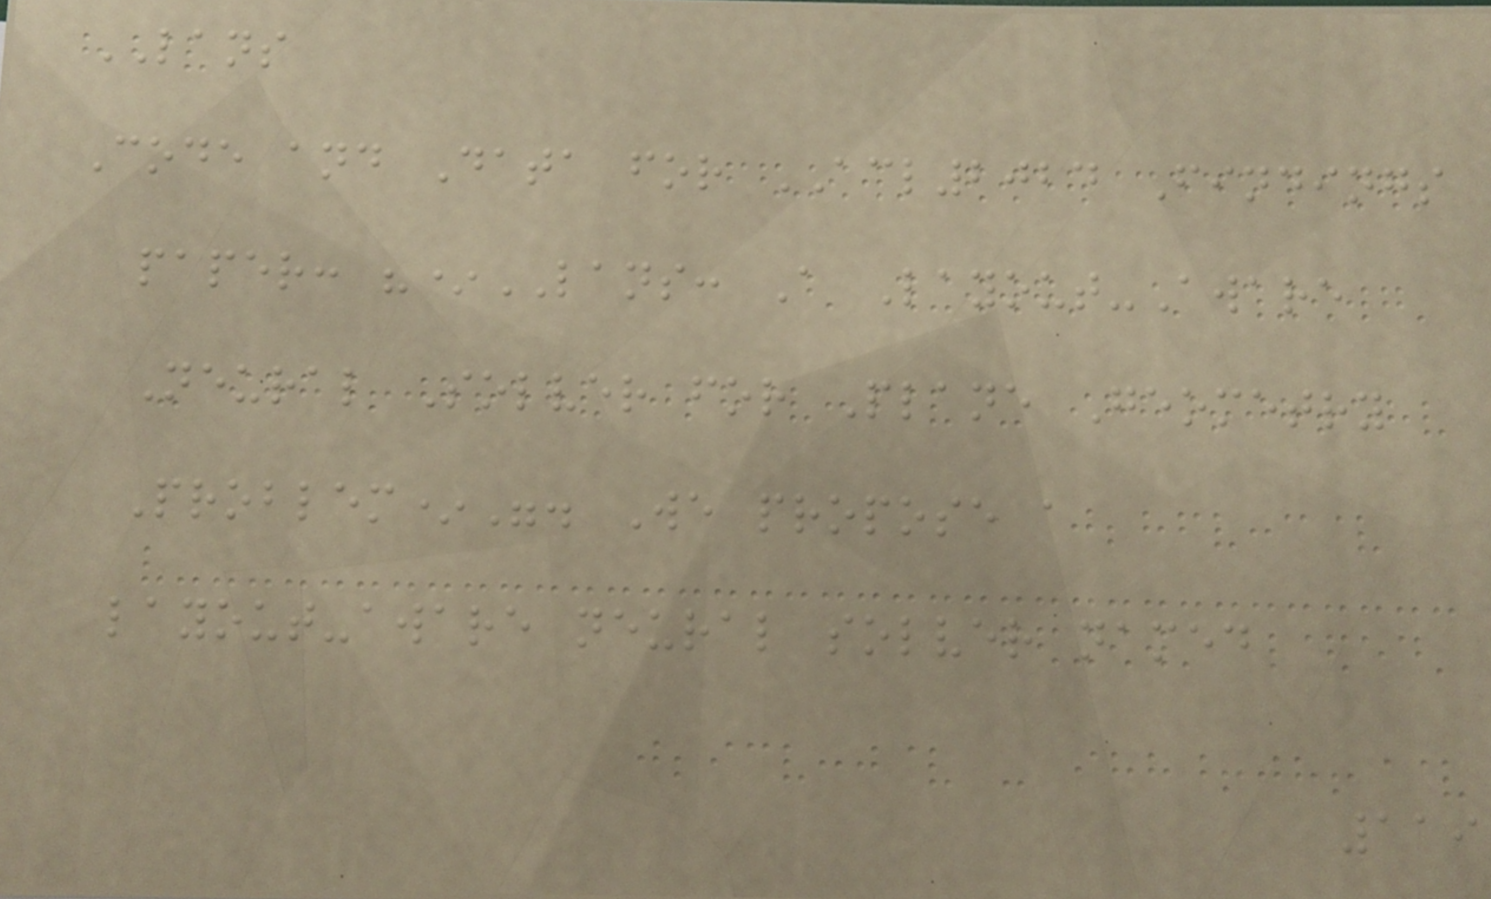LANS
Code and Data for ACL2024 Findings
paper: "*LANS: A Layout-Aware
Neural Solver for Plane Geometry
Problem*". We propose a
layout-aware neural solver named
119
